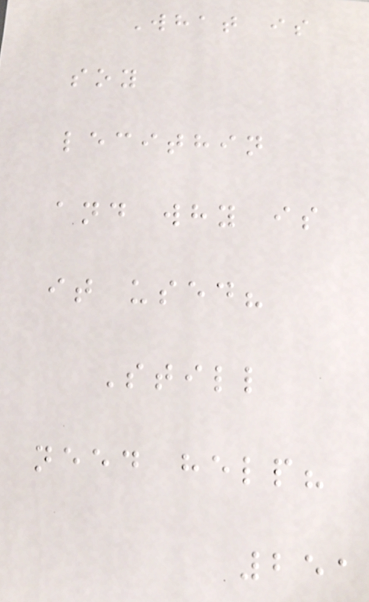What is
soy
lecithin
and why is
it used?
Still
need help?
251
